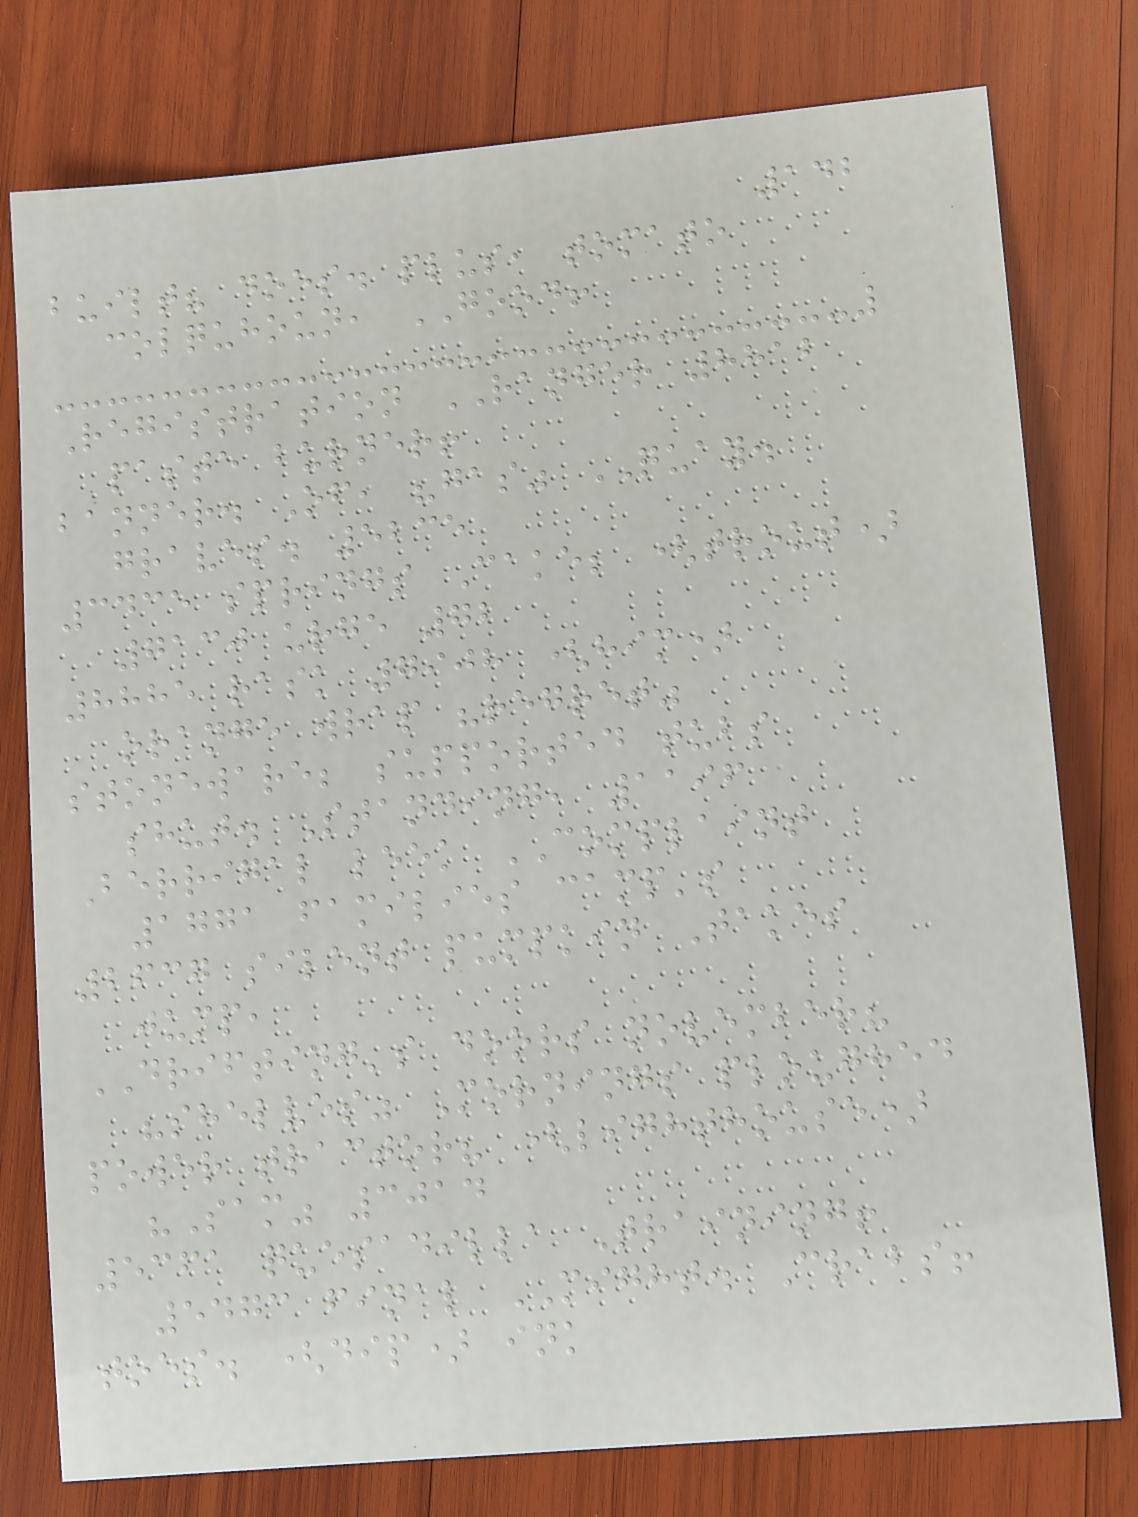142
built? does. plus, tomato
colquhoun, GOOD!
Registration RANGER 8812
paste burner!
banner. Of, "gas" QUAY.
graves. 5235
3435 springs Cake; (trout)
7130 urge 72
8885 rask 7908 (him)
orange wrap "regret"
stoneware; supported tubs
shut. Standing, 1196
Berrigal leek COMPLAINT
1771 families camp's
2637 silent pumpkin Takes
jump,
DRIFTING's doors november?
"shelves" Mornings ploughed
power tractor? (lighthouse)
"Sam" 3014
5361 quesadilla Training!
5473 final MIGHT. Crabs!
toes. (dip) ink
